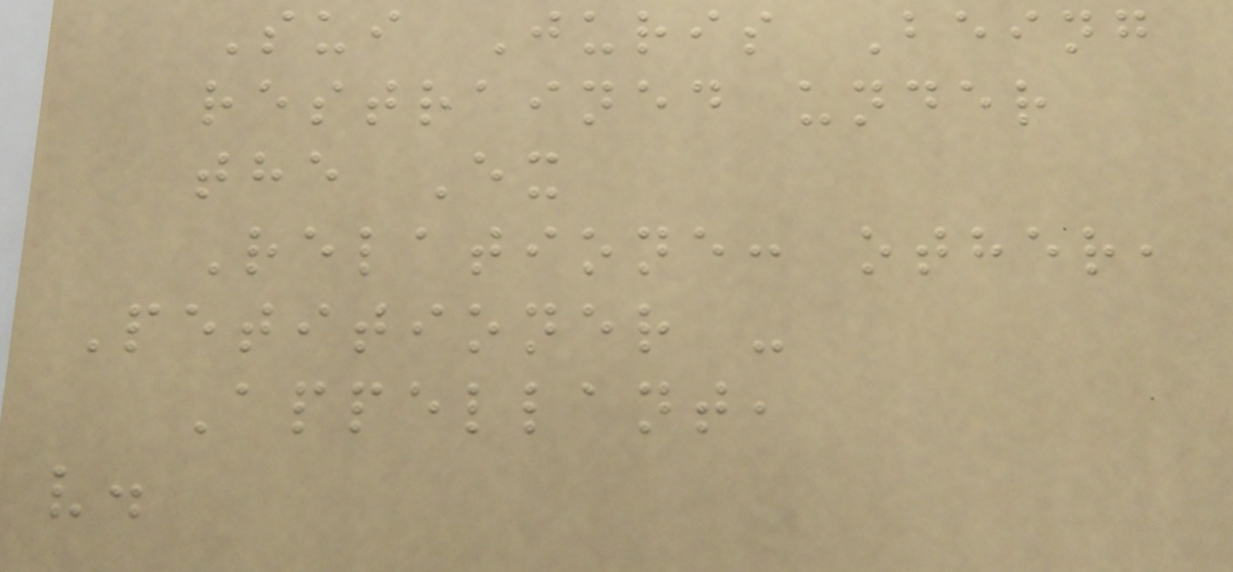Sui Juris Being
restrained under
the Ex
Relatione: other,
Petitioner -
Appellant,
v.
